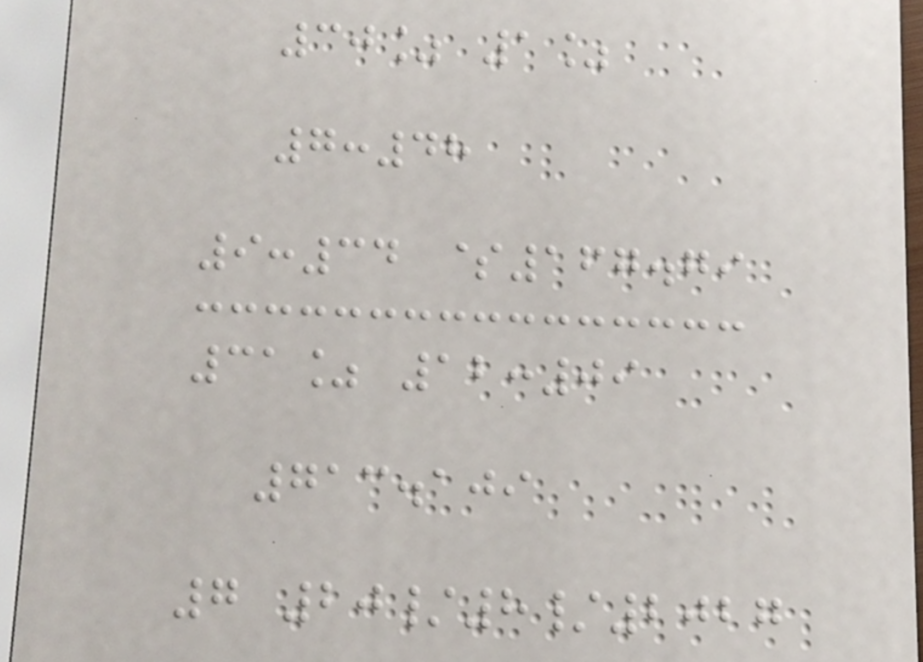30% 1%
7:48
9:34 $167.79
31% 12:09
713.109
7 20/8/2027
